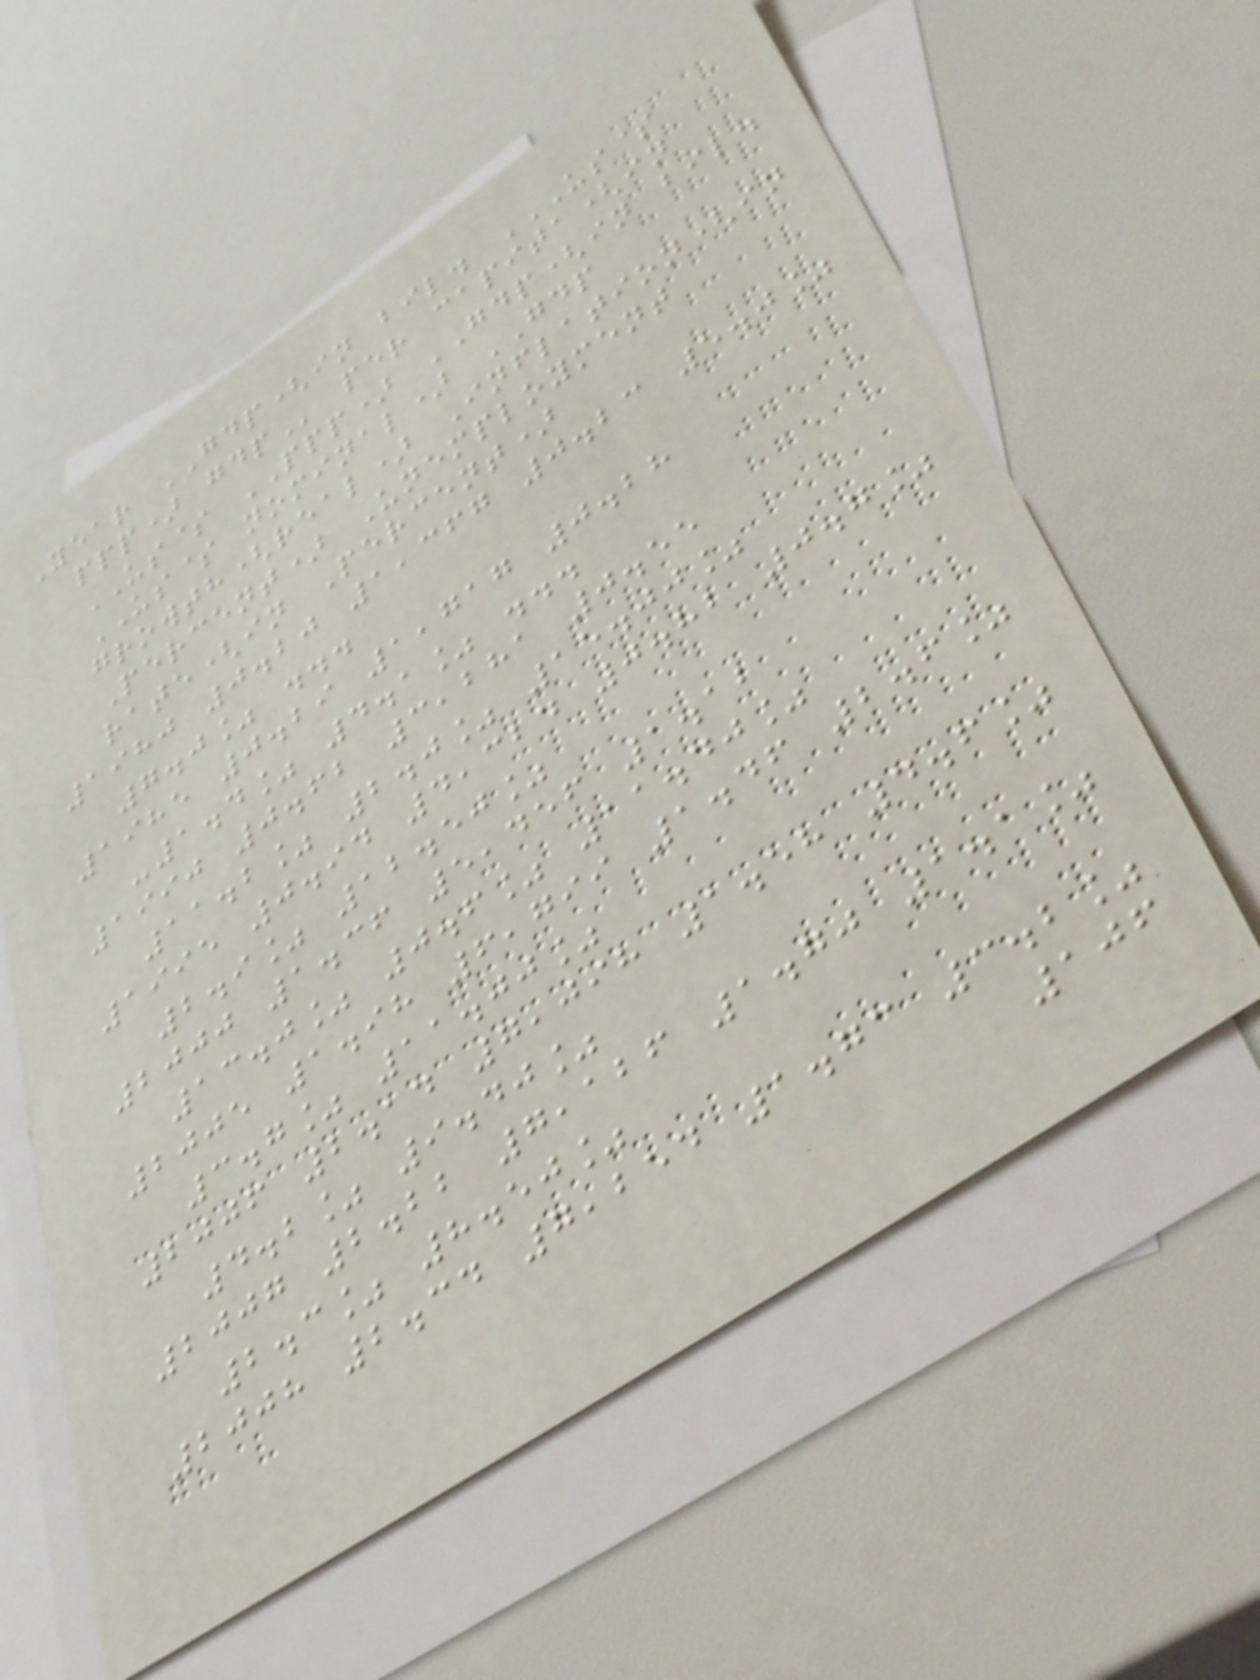Year GDP(in bil. US$
PPP) GDP per capita(in
US$ PPP) GDP(in bil.
US$ nominal) GDP
growth(real) Inflation(in
Percent) Unemployment
rate(in Percent)
1980 0.20 1,367 0.23 5.0%
7.0% ...
1985 0.29 1,717 0.28
-1.4% 4.1% ...
1990 0.62 3,281 0.55
11.2% 2.0% 15.00%
1995 0.94 4,324 0.82 0.7%
2.9% 12.50%
2000 1.36 5,456 1.12
13.0% 0.6% 11.40%
2005 1.98 6,799 1.46 2.6%
3.7% 11.00%
2006 2.14 7,098 1.58 4.6%
4.2% 9.40%
2007 2.22 7,126 1.70 1.1%
2.3% 8.50%
2008 2.34 7,254 1.73 3.2%
106
